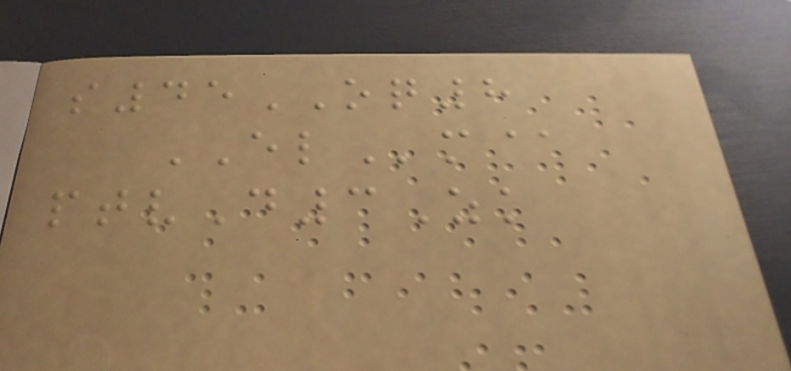s45OQ8
ELm@
ptvD3Zk
